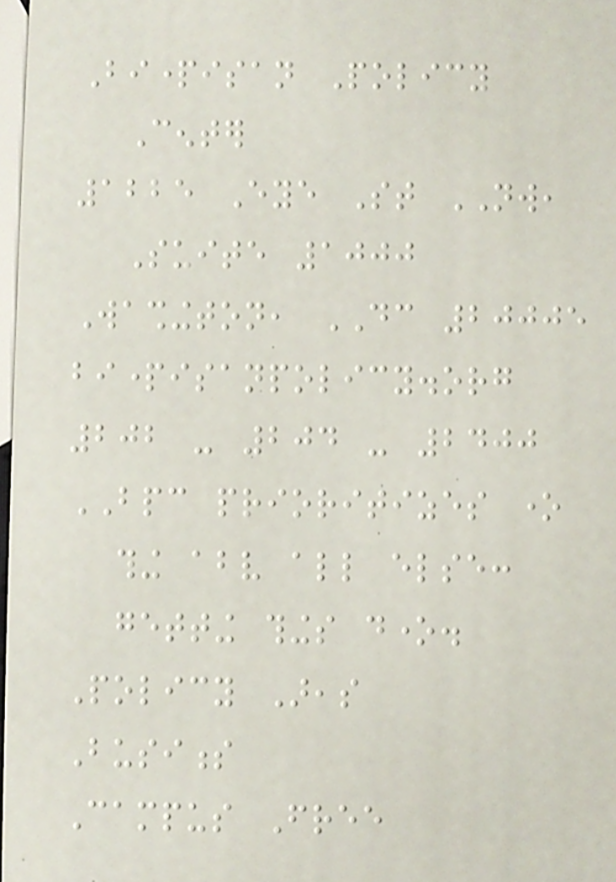Bipartisan Policy
Center
1225 Eye St NW,
Suite 1000
Washington, DC 20005
bipartisanpolicy.org
202 - 204 - 2400
BPC prioritizes one
thing above all else:
getting things done.
Policy Areas
Business
Campus Free
